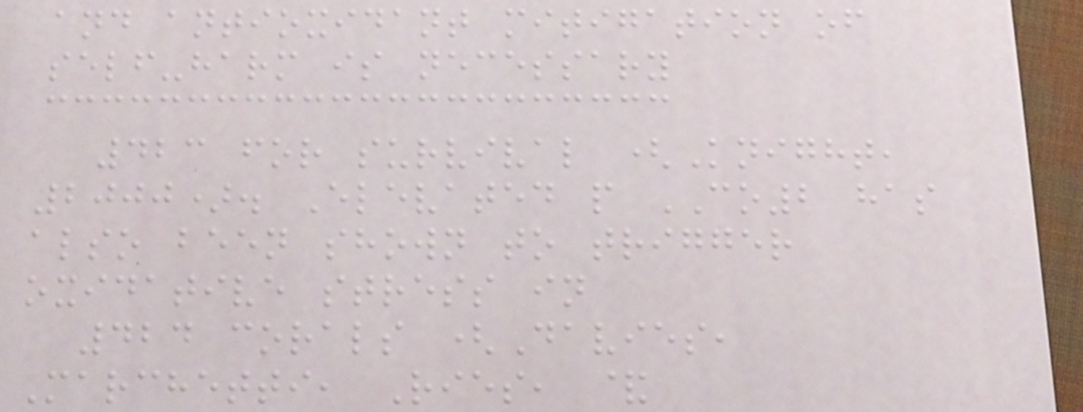and antioxidant mitigation of
self-harm is necessary
423 for survival (Knight,
2000). Elevated p CO2 has
also been shown to trigger
oxidative stress in
424 corals (Davies,
Marchetti, Ries, &
